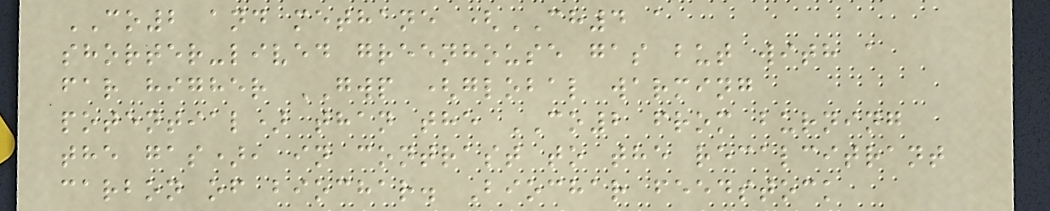CO2 and methane (CH4 a
shorter-lived greenhouse gas but with a
far higher GWP (global warming
potential) than the CO2 from burning
the gas), in contrast to the recalcitrant
carbon of biochar. Biochar feedstock
